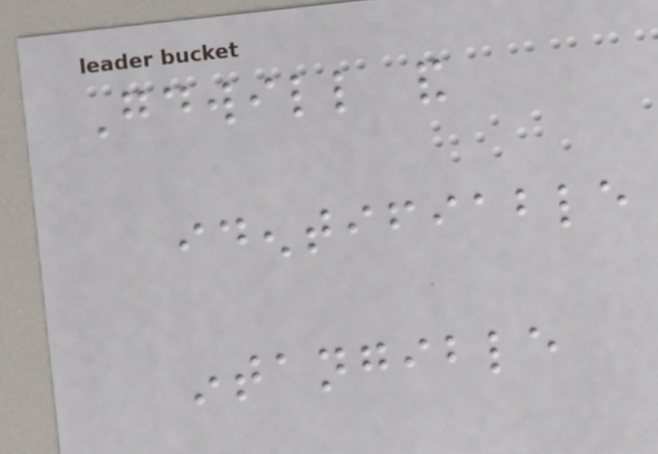Goodwill and
identifiable
intangible
